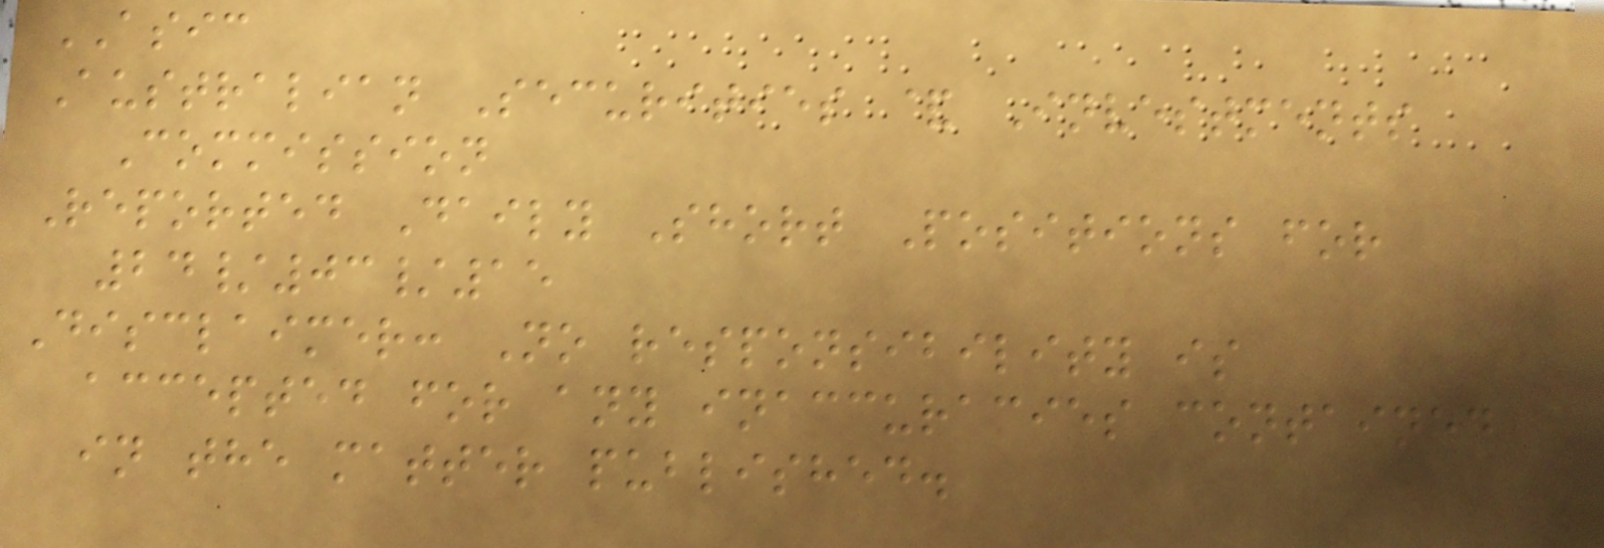ASIC
Australian Securities & Investments
Commission
Reported Daily Short Positions for
24/03/15
Disclaimer: No responsibility is
accepted for any inaccuracies contained
in the matter published.
